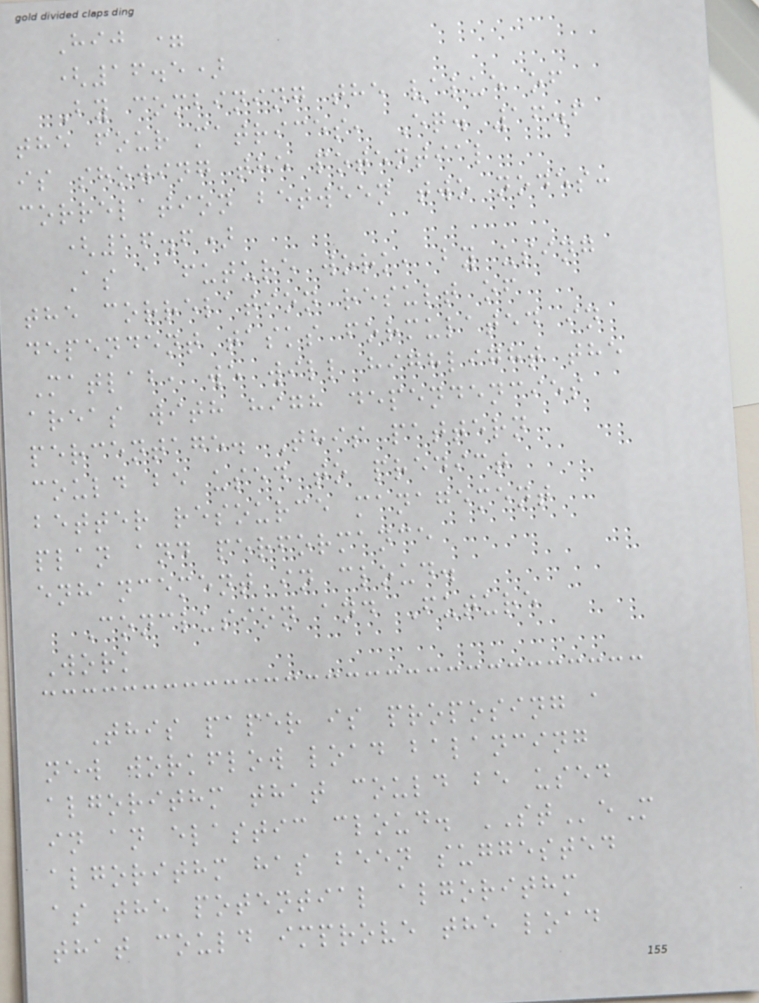Hij =
(16.5)
By combining the value of
the four matrices, Eq. 16.6
is showing the potential
correlation between two nodes:
(16.6)
As a future work, by using
the correlation result of
dependent tasks formulated in
Matlab, we will highlight the
areas with high dependencies
percentage. This pattern
could be used to predict
better resource management
plan and performance
enhancement in cloud.
Conclusion and Future
Work
This paper is proposing a
new workflow load balancing
algorithm that could be used
in an elastic cloud. STeM
algorithm has been suggested
as the potential algorithm
that could improve the load
